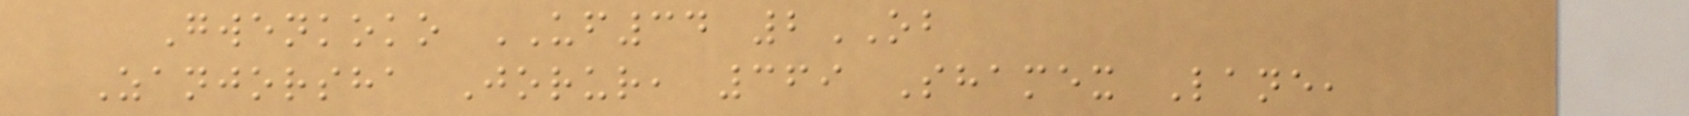Gwenkoko UF34 2OB
Zanjorsha Jorur, 369 Shamex Lane,
